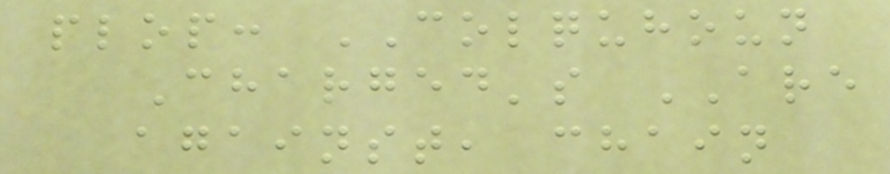plop: COLQUHOUN
Charged's ARE
against, chain
